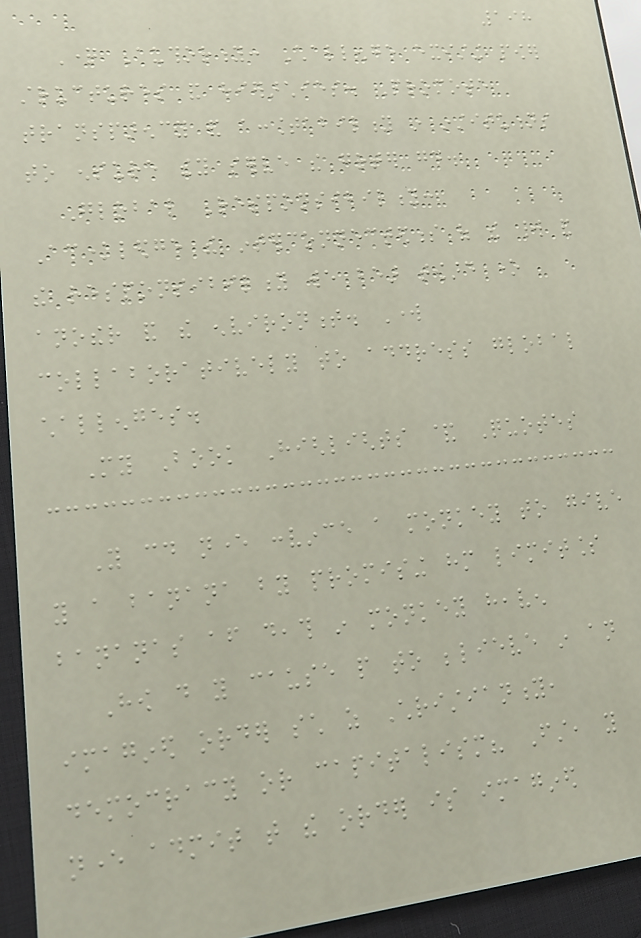198
Question Authority: Challenge existing power
structures and hierarchies. Promote
transparency and accountability in institutions
to ensure they serve the greater good.
Global Responsibility:
Acknowledge the interconnectedness of the world and
the responsibility we bear toward one
another and the environment. Work
collaboratively to address global
challenges.
My Book Highlights & Quotes
You could never convince a monkey to give
you a banana by promising him limitless
bananas after death in monkey heaven
How do you cause people to believe in an
imagined order such as Christianity,
democracy or capitalism? First, you
never admit that the order is imagined
